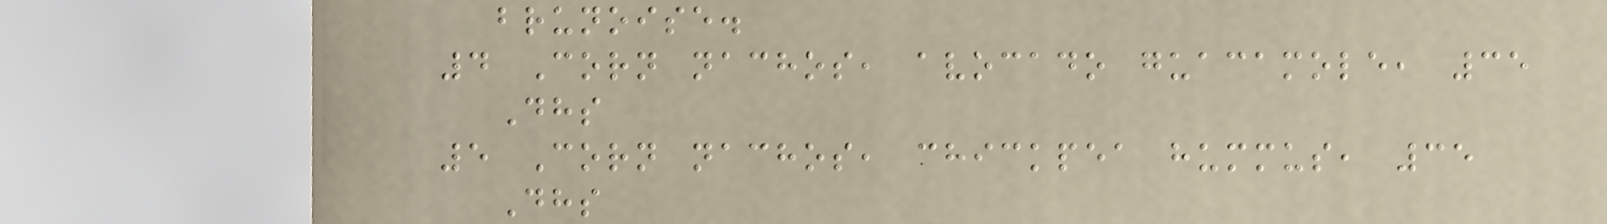brunoise.
4 Corn nachos, avocado guacamole, 35
Dhs
5 Corn nachos, chickpea hummus, 35
Dhs
